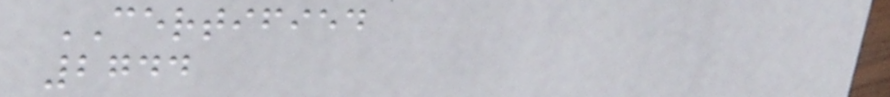CERTIFIED
2744
